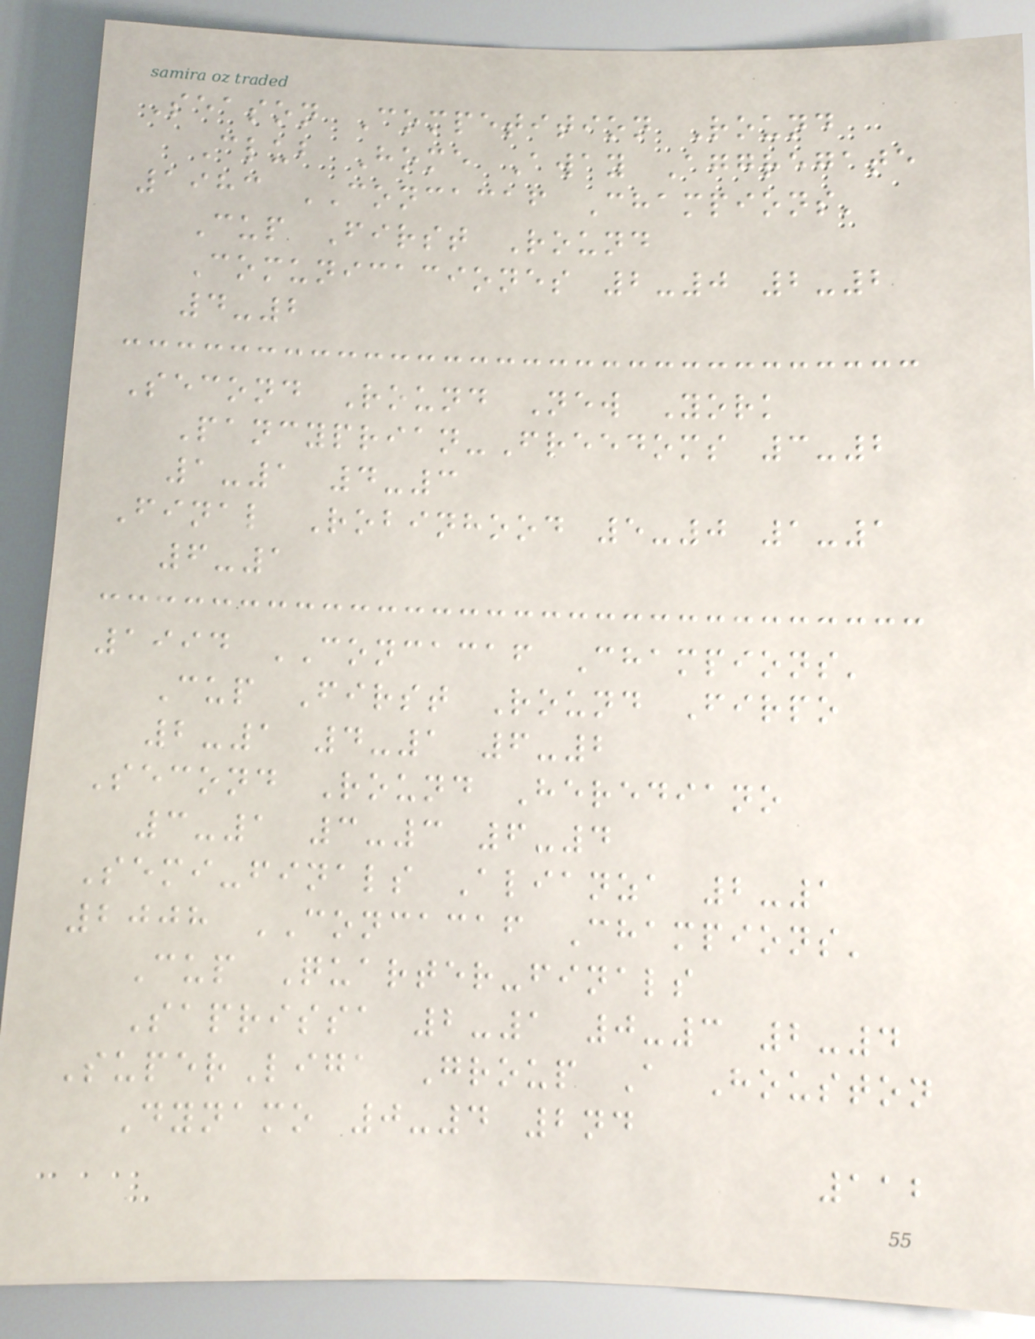Season Competition Round
Club Home Away Aggregate
1983 CONCACAF Champions'
Cup First Round
Comunicaciones 2-0 2-2
4-2
Second Round New York
Pancyprian-Freedoms 3-2
1-1 4-3
Final Robinhood 5-0 1-1
6-1
1994 CONCACAF Champions'
Cup First Round Firpo
2-1 4-1 6-2
Second Round Herediano
3-1 3-3 6-4
Semi-finals Alianza 2-1
2008 CONCACAF Champions'
Cup Quarter-finals
Saprissa 2-1 0-3 2-4
SuperLiga Group A Houston
Dynamo 0-4 2nd
112
